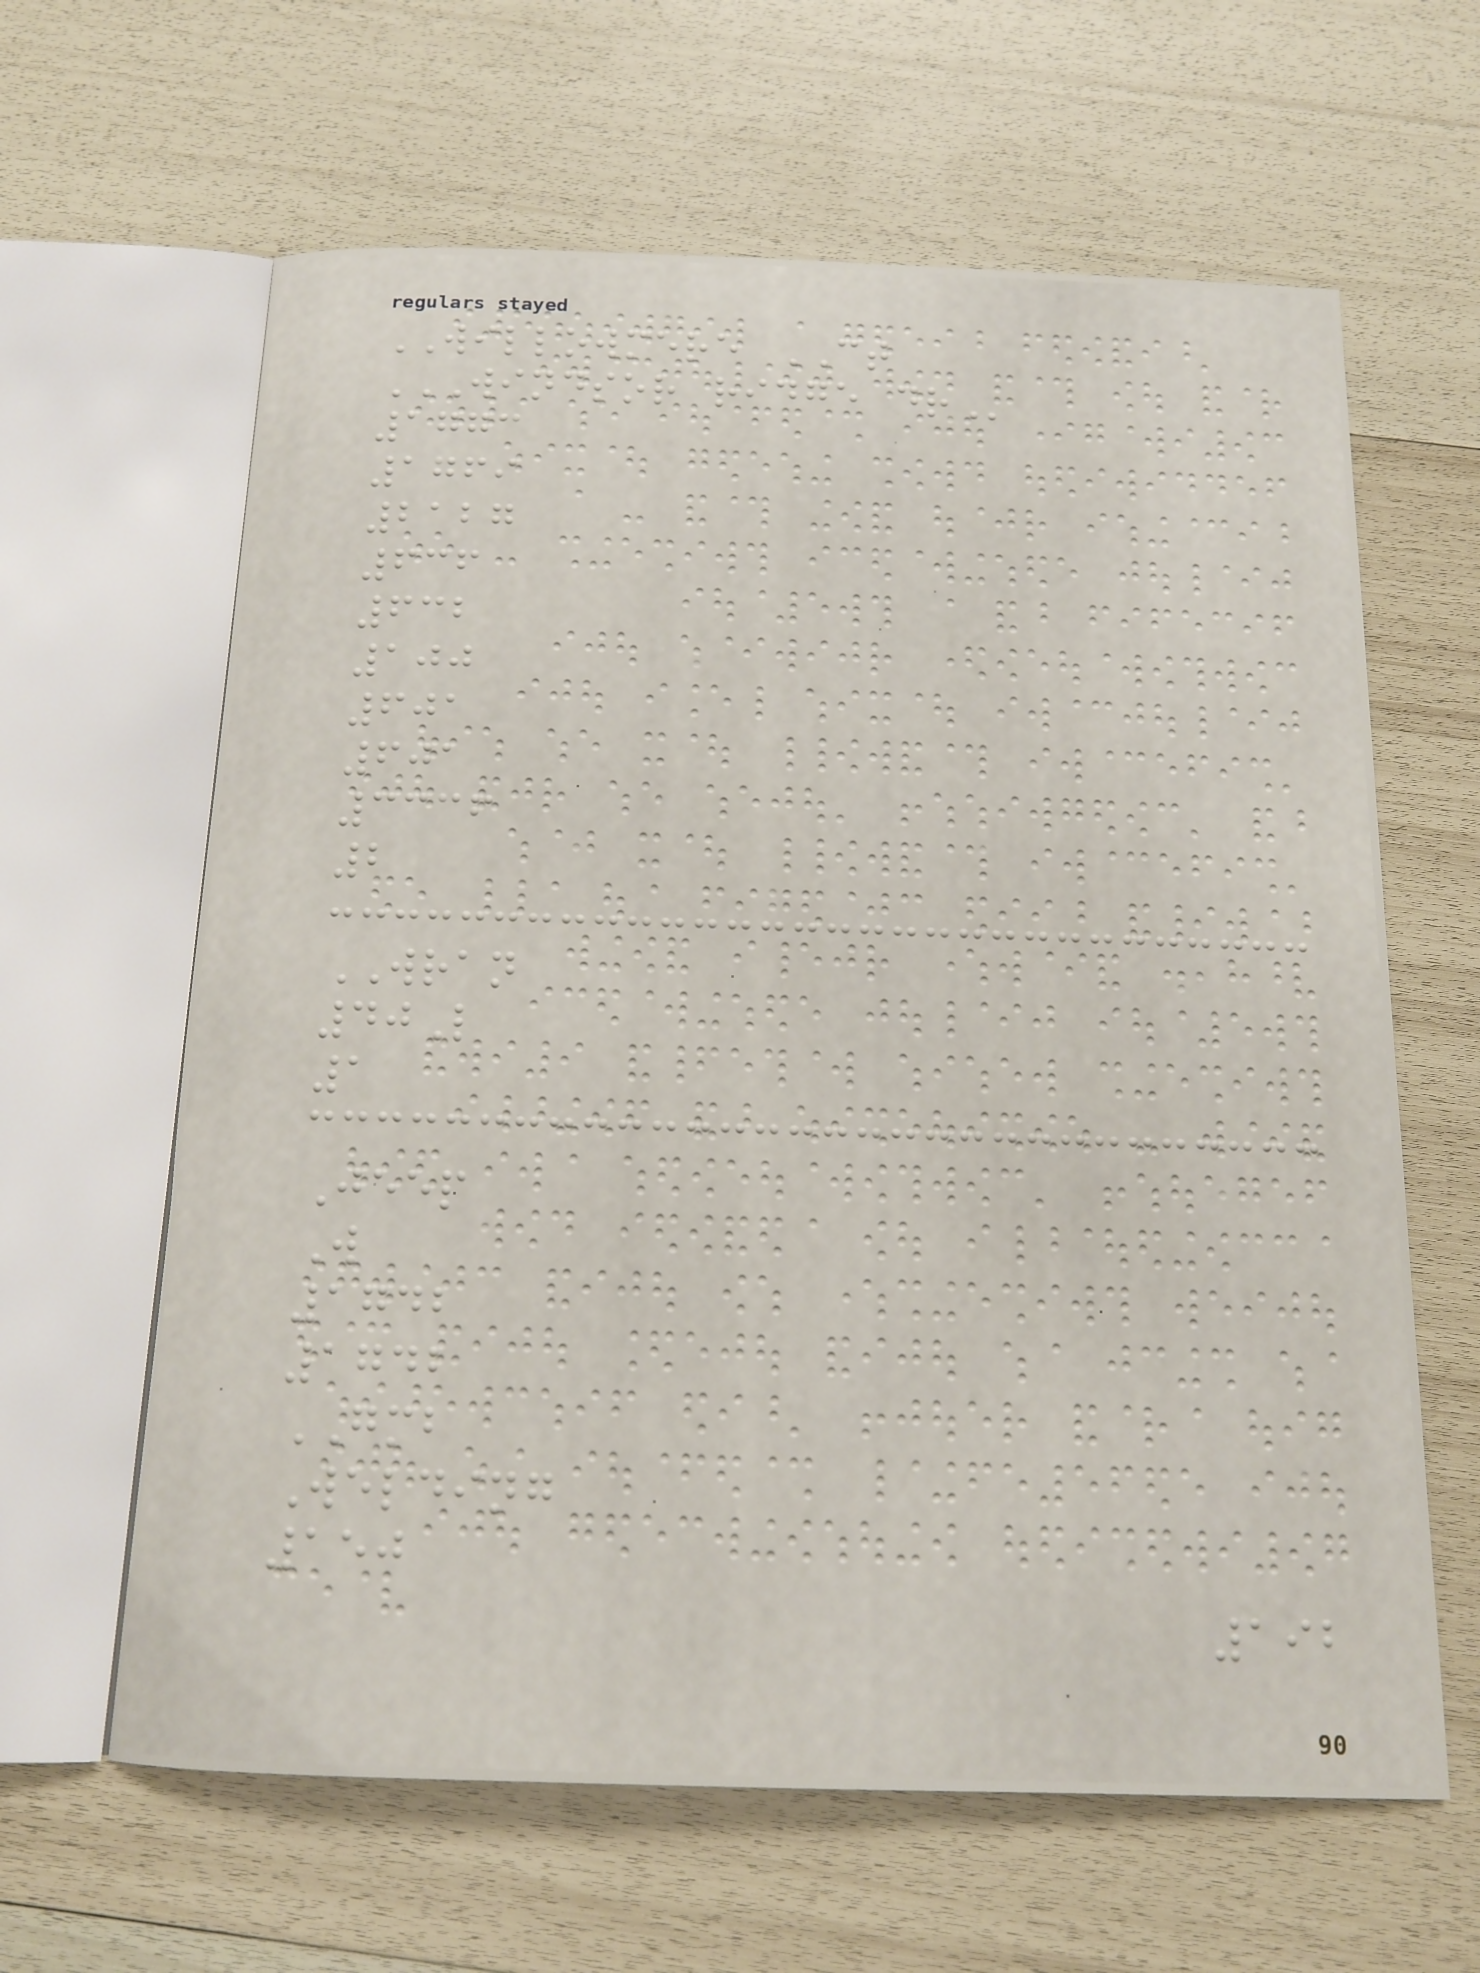WILLOWMERE CT
WINDSOR RIDGE DR
1773
1769
2127
636
632
100
601
601
3336
2
WRAN
40L
1
Jeep
W
1742
1742
GMB
Welding
150
192
